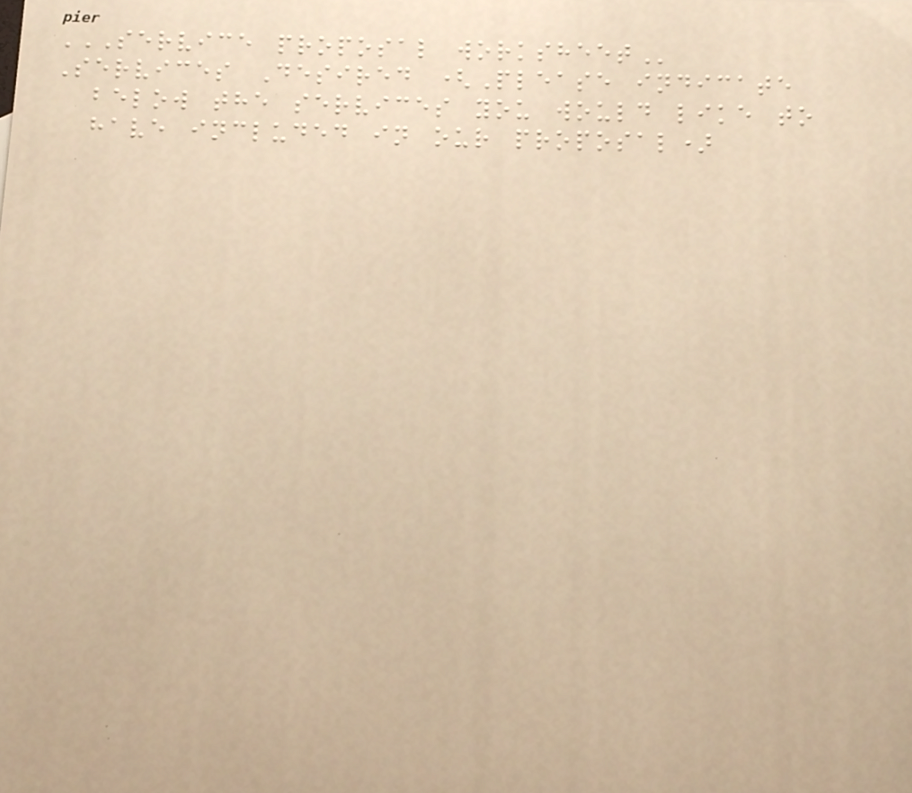SERVICE PROPOSAL WORKSHEET
Services Desired (Please indicate
below the services you would like to
have included in our proposal)
